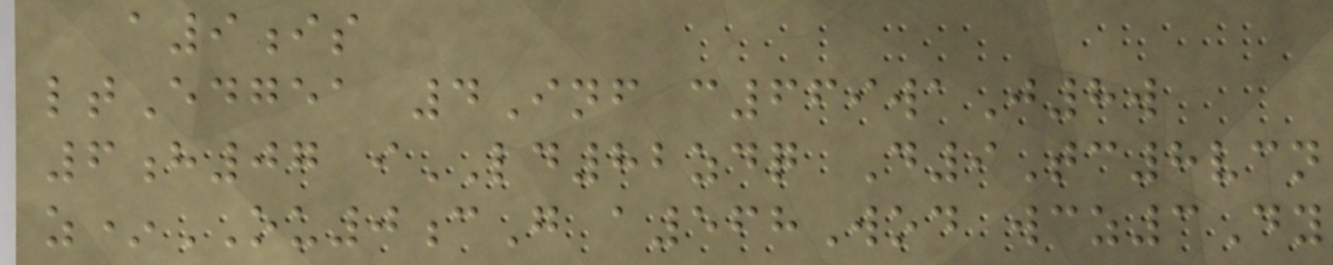a9is
ltEdgea 4Inf c669waJ8w
6h07 iLD82zdq D9Tc8vcn
z*OU0cG a568Wod wcz3Dy
